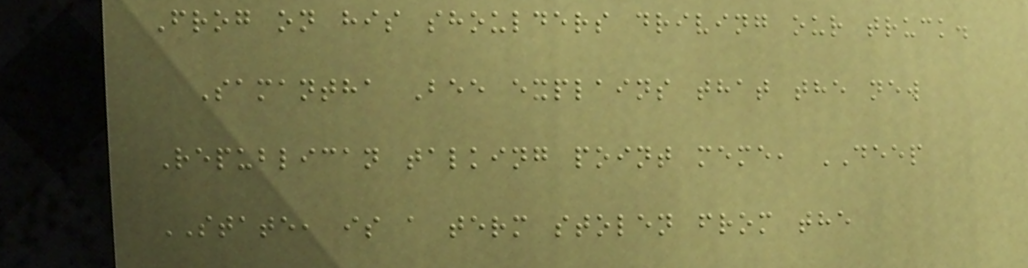Frog on his shoulders driving our truck.
Samantha Bee explains that the new
Republican talking point meme, DEEP
STATE, is a term stolen from the
